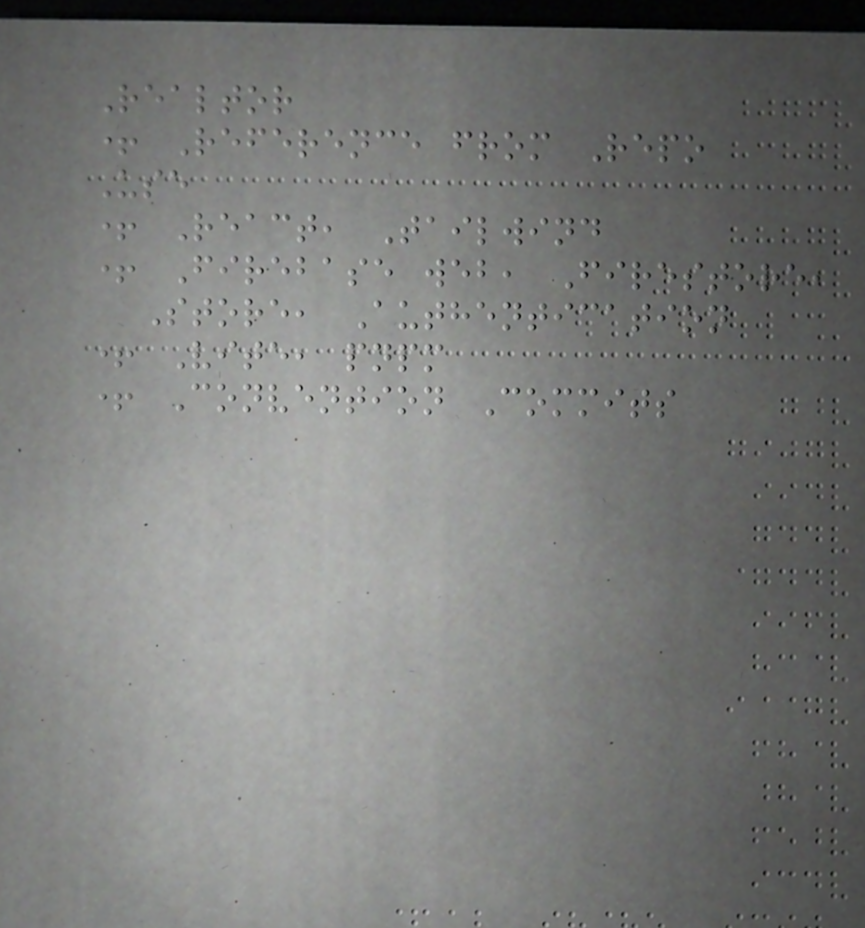Realtor
+ Reference from Repo
Use
+ React, Tailwind
+ Firebase web, Firestore,
Store, Authentication
+ Vite, pnpm
+ Convention Commits
